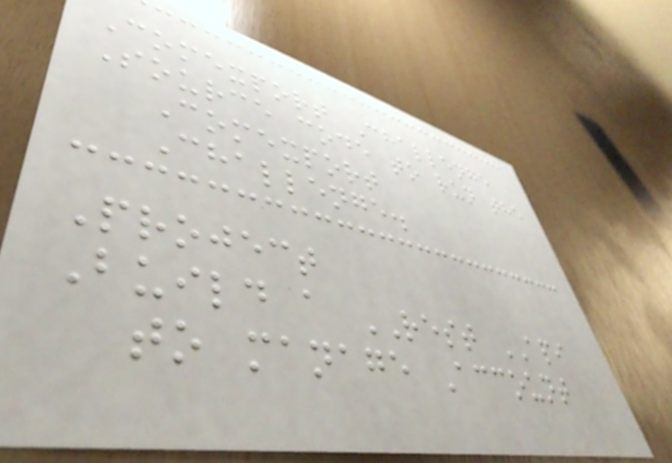Comexport Challenge
Source code to run the
Comexport
Challenge.
Project
Build a REST API
to manage Account
